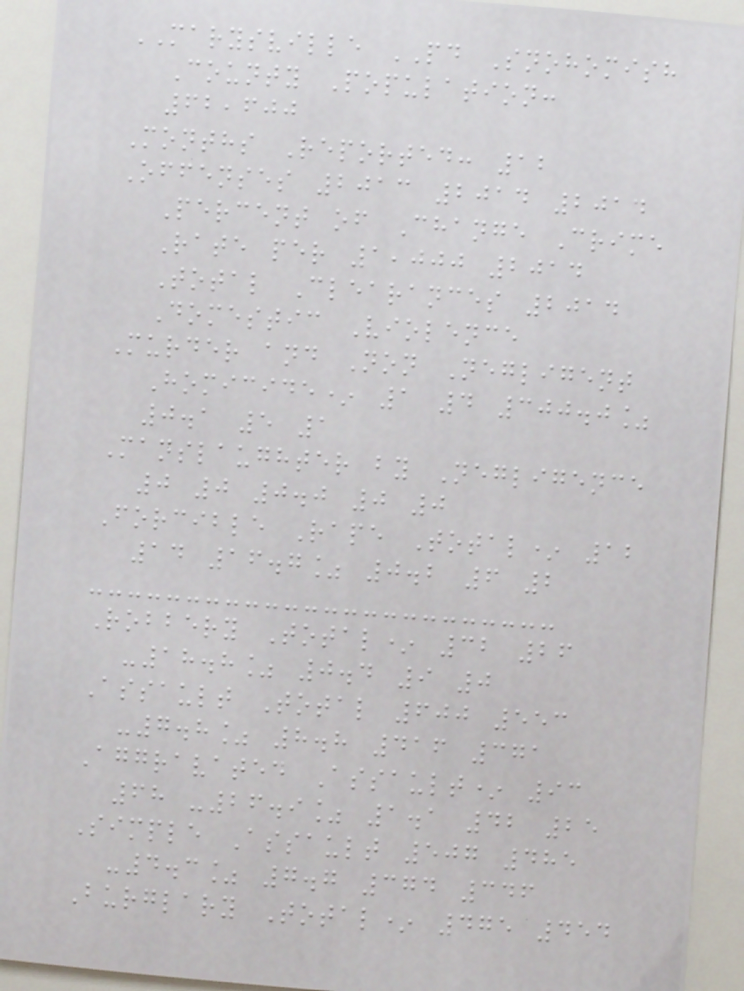MARYSVILLE PD Snohomish
County Population:
62,600
Months Reported: 12
Offenses 2013 2014 2014
Percent of Change Crime
Rate per 1,000 2014
Total Clearances 2014
Domestic Violence
Murder and Non Negligent
Homicide* 1 4 300.0%
0.1 5 1
Manslaughter by Negligence
0 0 0.0 0 0
Forcible Rape Total* 12
14 16.7% 0.2 6 2
Robbery Total* 32 26
-18.8% 0.4 9 0
Assault Total 600 553
-7.8% 8.8 416 371
Aggravated Assault* 93
68 -26.9% 1.1 42 25
Simple Assault 507 485
-4.3% 7.7 374 346
Burglary Total* 475 454
